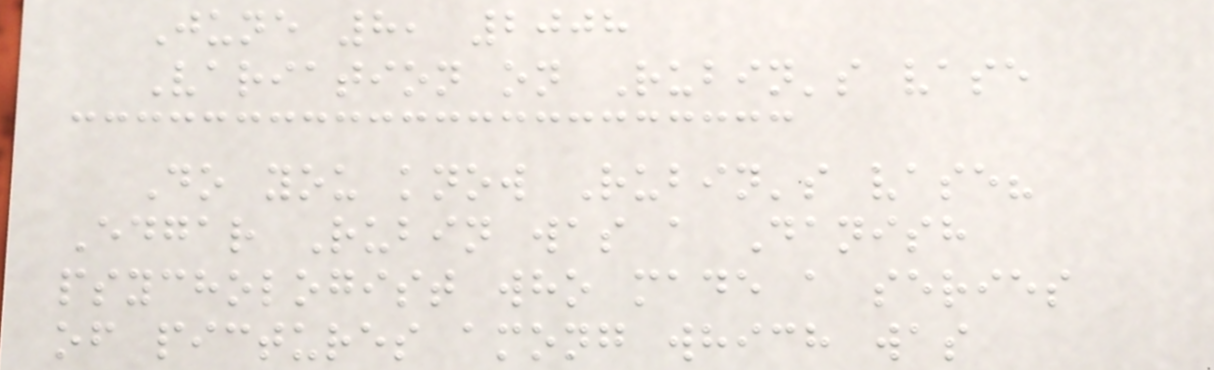June 8, 2008
Variation on Rubin's vase
Do you know Rubin's vase?
Edgar Rubin was a Danish
psychologist who made a series
of pictures among which was
